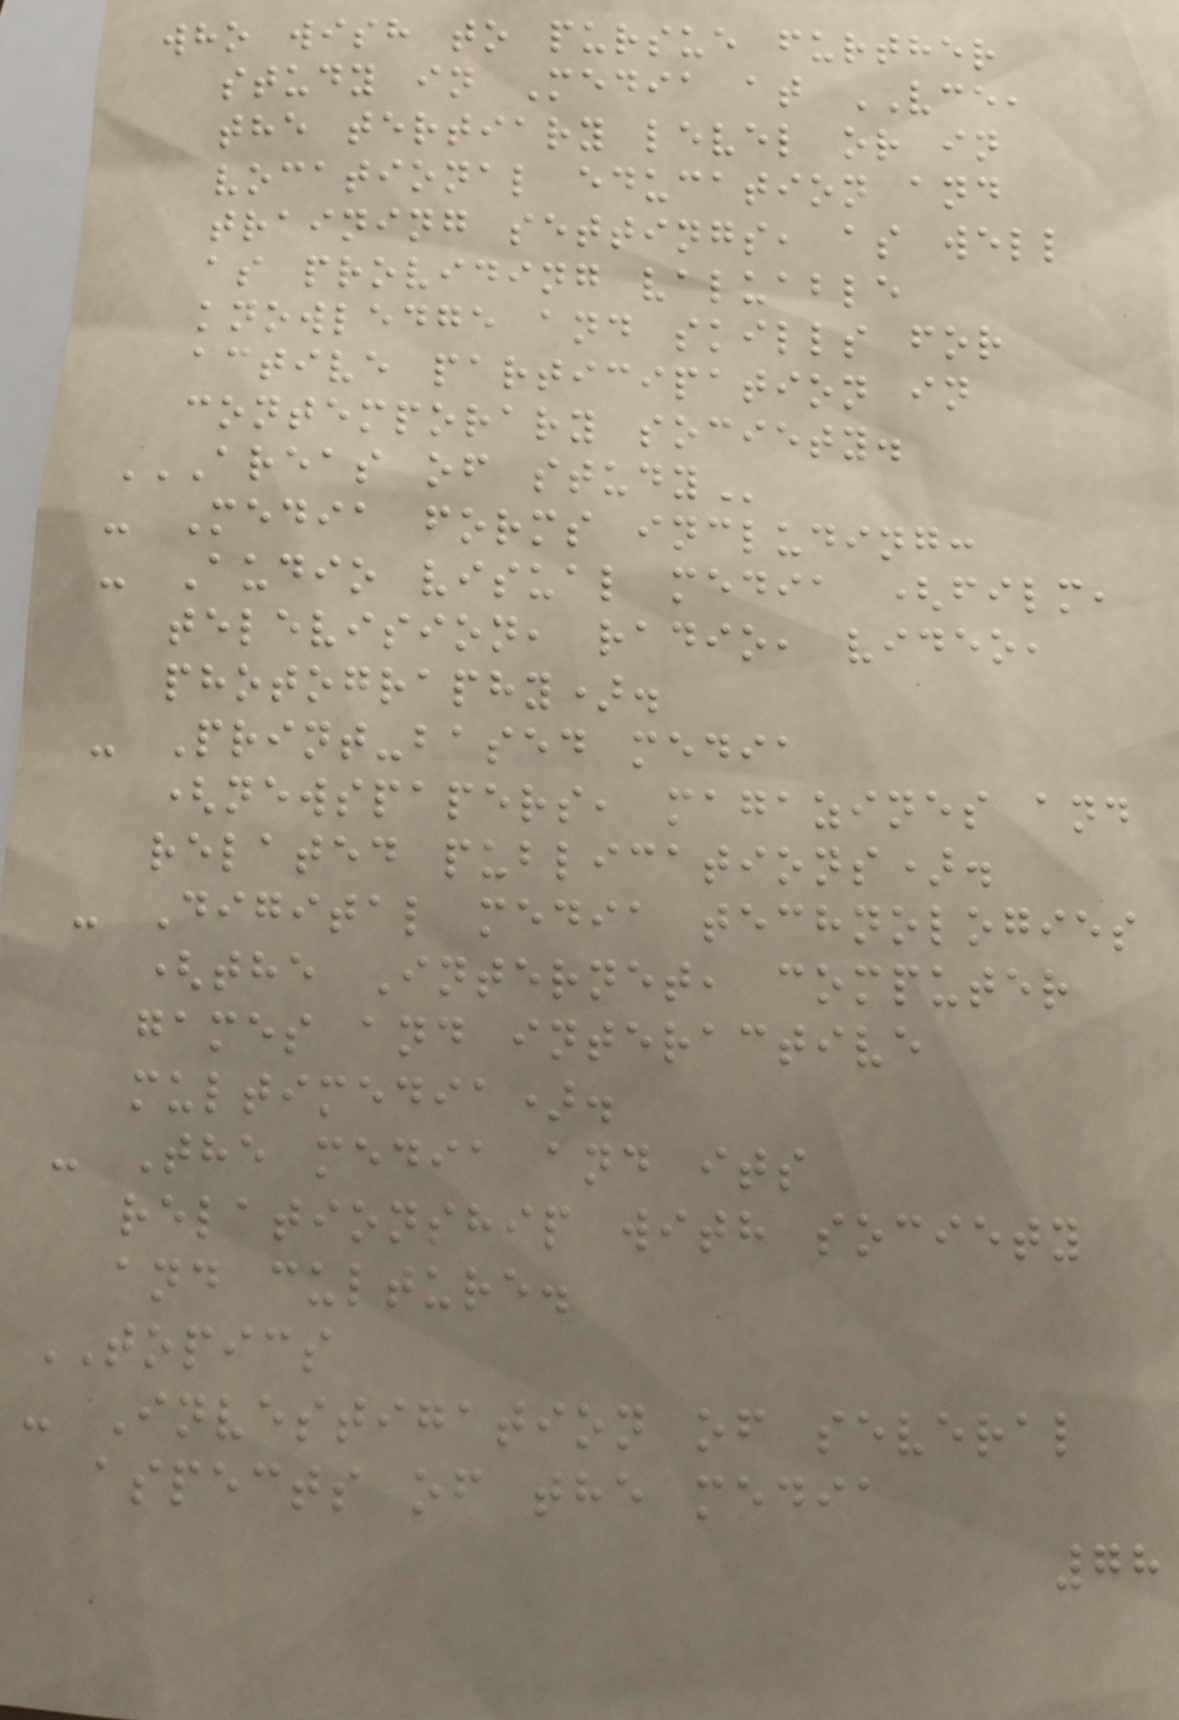who wish to pursue further
study in Media at VCE,
the tertiary level or in
vocational education and
training settings, as well
as providing valuable
knowledge and skills for
active participation in
contemporary society.
AREAS OF STUDY
- Media forms including:
- Audio visual media (film,
television, radio, video,
photography).
- Print-based media
(newspapers, magazines and
related publications).
- Digital media technologies
(the Internet, computer
games and interactive
multimedia).
- The media and its
relationship with society
and culture.
TOPICS
- Investigation of several
aspects of the media
78
